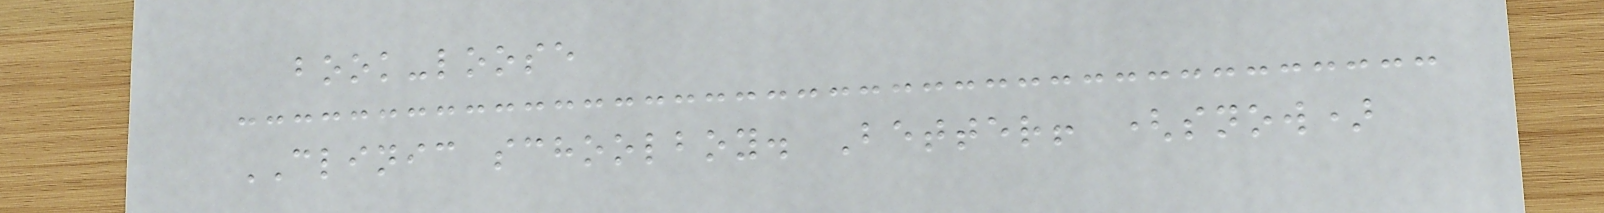book-loose
CLINIC schoolboy. Better! (snow)
